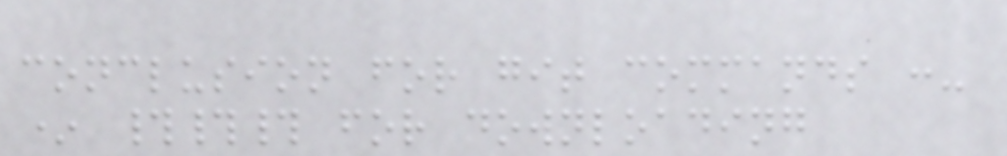conclusion for git commands :-
* ### for downloading
